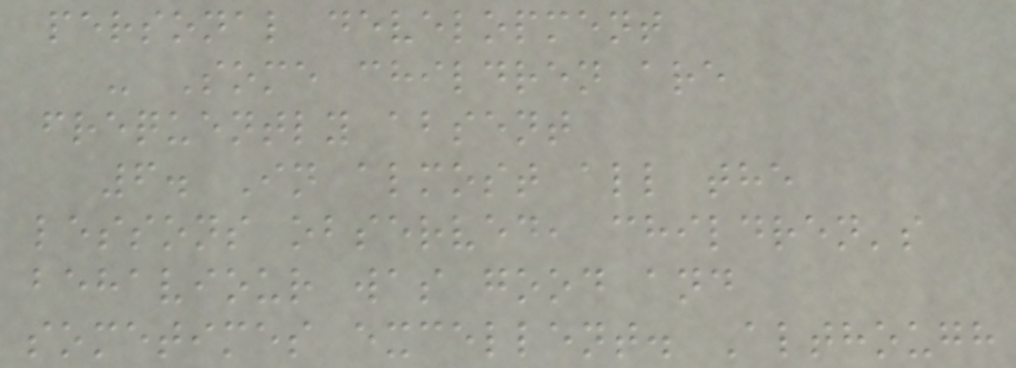personal development
- Some children are
frequently absent
6. In almost all the
lessons observed, children's
behaviour was good and
sometimes excellent. Although
